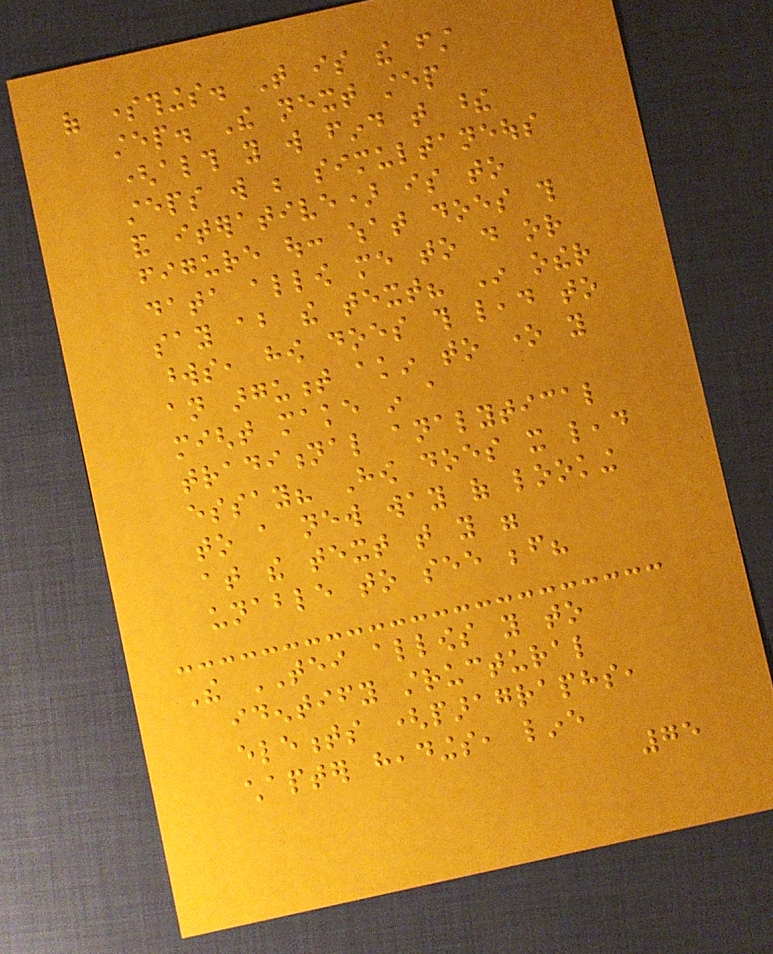of somethings. That is the first
step. The next step
(although you will find that these
steps will be simultaneous
and iterative) is to
figure out: what does this
data allow me to do or
say about the text? In other
words, how does this lead to
an argument akin to one you
might make in a
traditional analytical
essay? How does it lead
to a new way of looking
at the text that you were
unable to see before?
The TEI allows you to
identify structural
elements (paragraphs,
chapter headings, line
75
